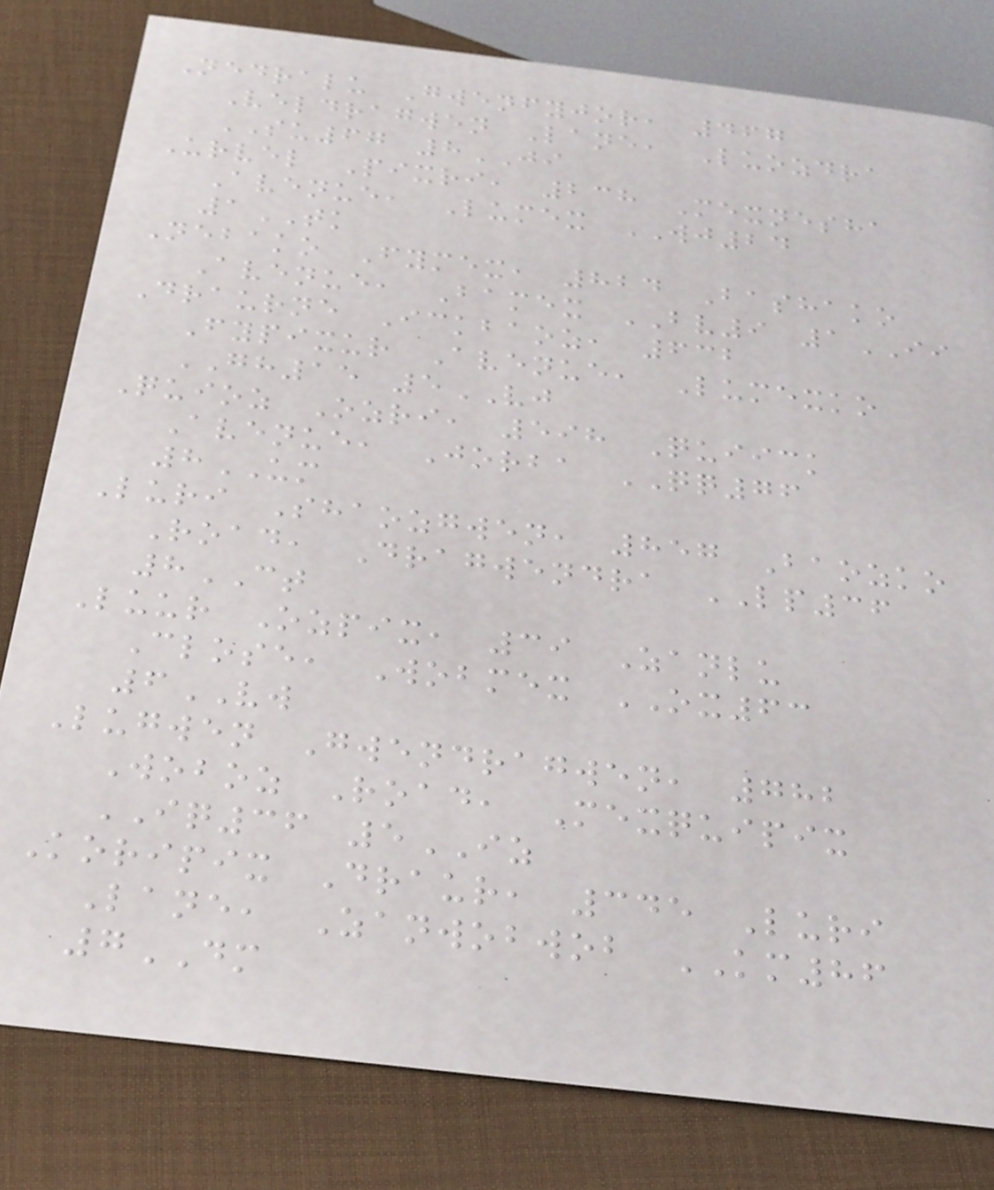Nedralu Gwenfyjor, 467
Veldragwen Lane, Luozdra
SU67 8JI
Urvel Pixri, 238 Mexnesha
Avenue, Lumex WJ24
1TK
Nebako Fymex, 824 Bashako
Avenue, Bamex BV9 1II
Draurne Ickbaoz, 632
Fypixur Avenue, Lumexko
GH15 5VJ
Quioz Ozri, 598 Quiick
Avenue, Jorba QQ76
8UM
Luri Shaozgwen, 857 Baozko
Road, Dragwendra LP36
8CT
Luur Ozpix, 39 Zanlu
Close, Wobmex OX63
6VW
Lugwen Gwendragwen, 782
Woboz Road, Mexquipix
IQ36 5IZ
Koripix Draur, 345 Luri
Lane, Zanwobwob KM86
7DM
